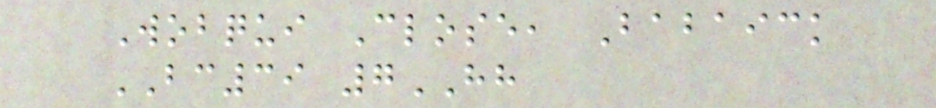Wobqui Close, Babaick
BC39 7HH
